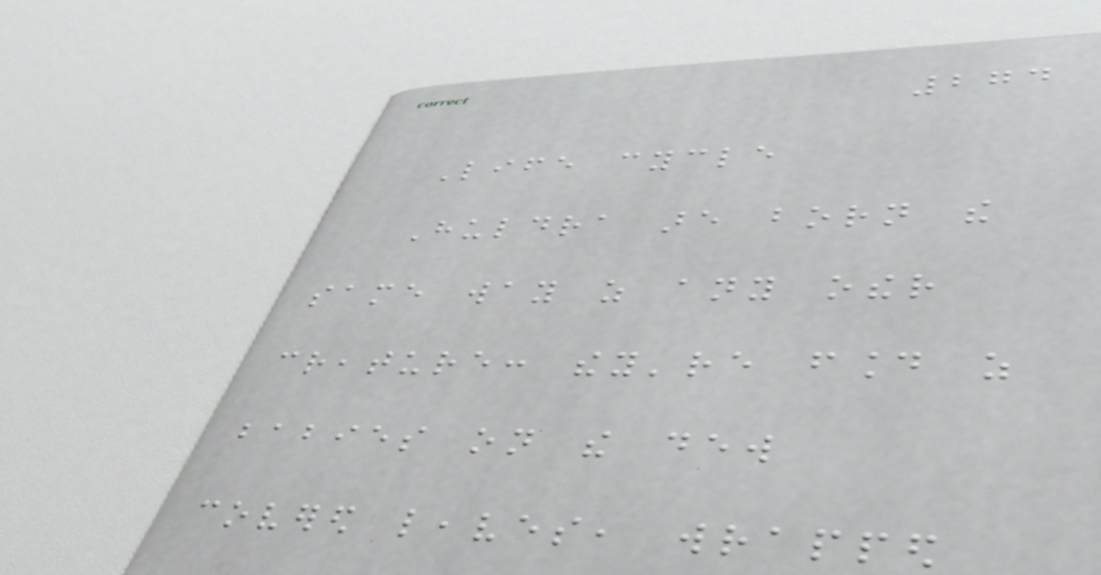274
Life cycle
Huldra are born the
same way as any other
creature: they're found as
babies on the dew
covered leaves, wrapped
